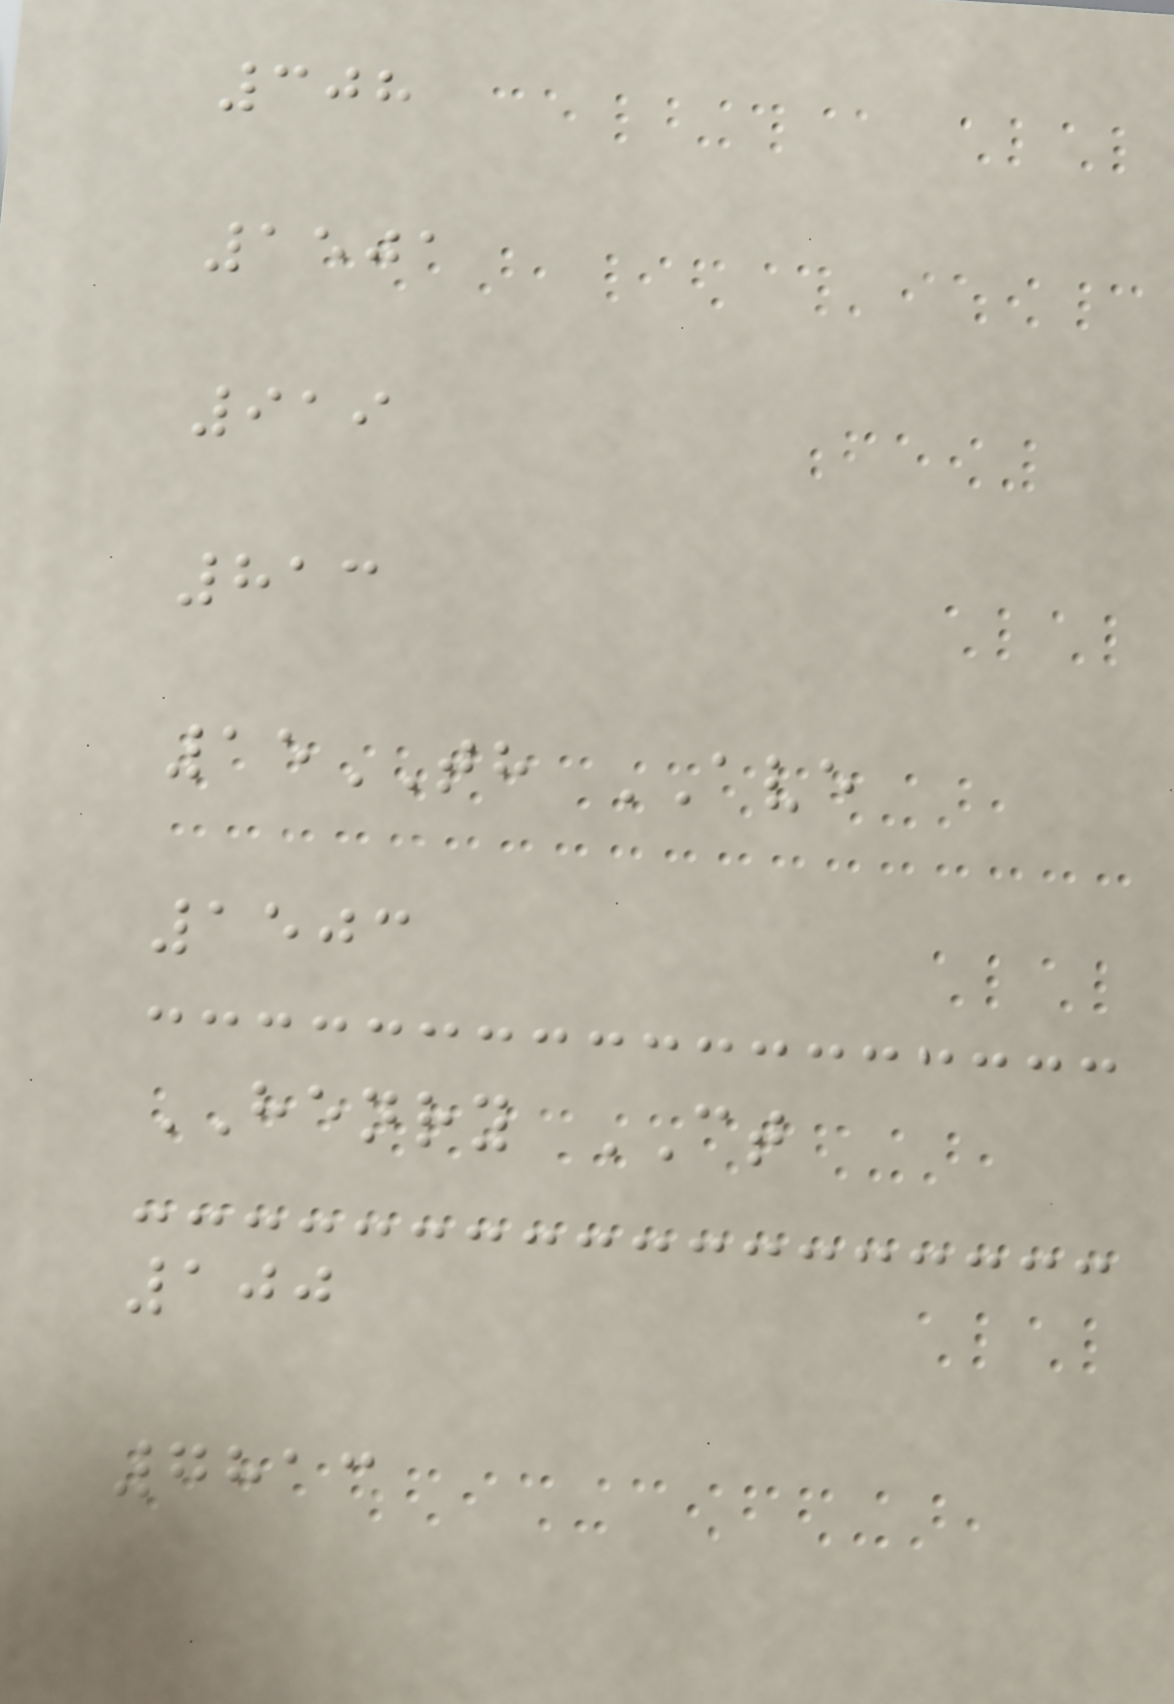308
1501
919
813
15TH AVE
1503
HENRY CT
100
7813
